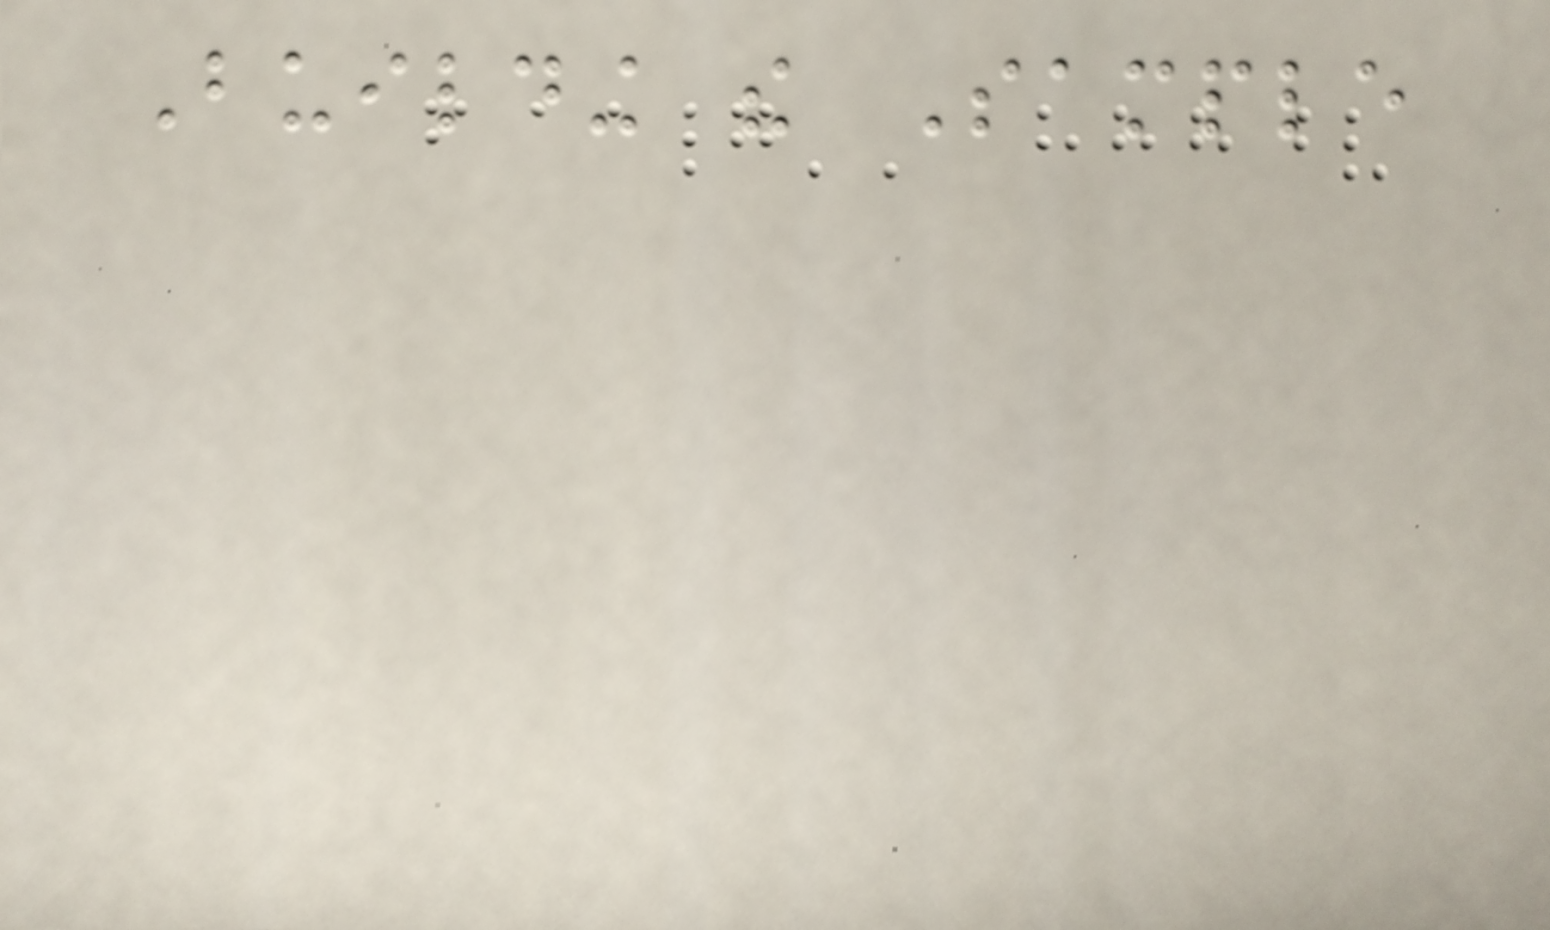Building the Sample
